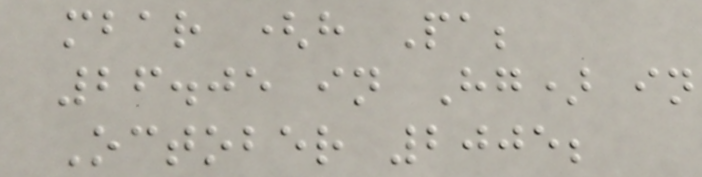mbar (h Pa;
26.05 in Hg) in
October 2005;
